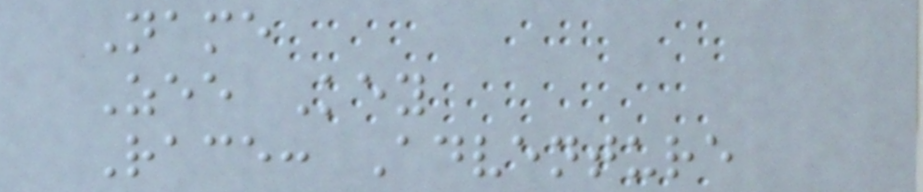Name
Zee Key
Race: Adventure
